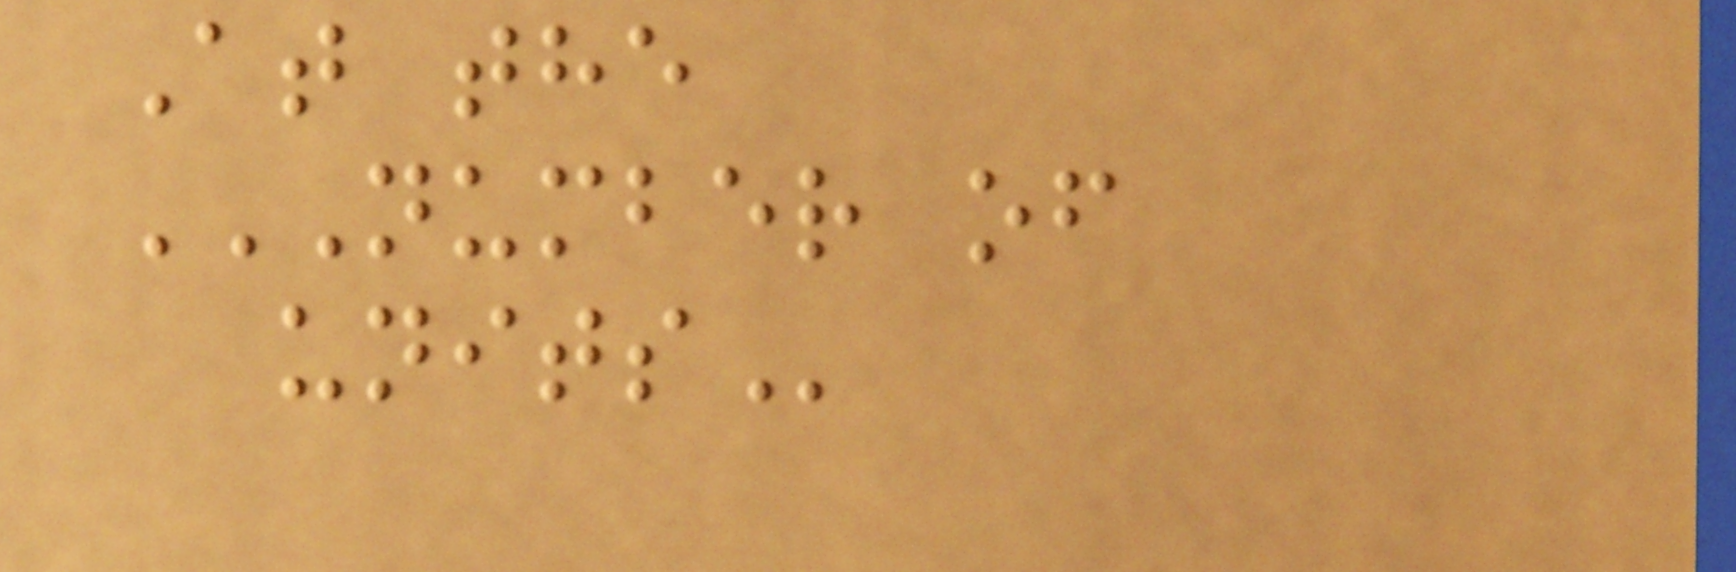At the
NUMBER OF
UNITS
